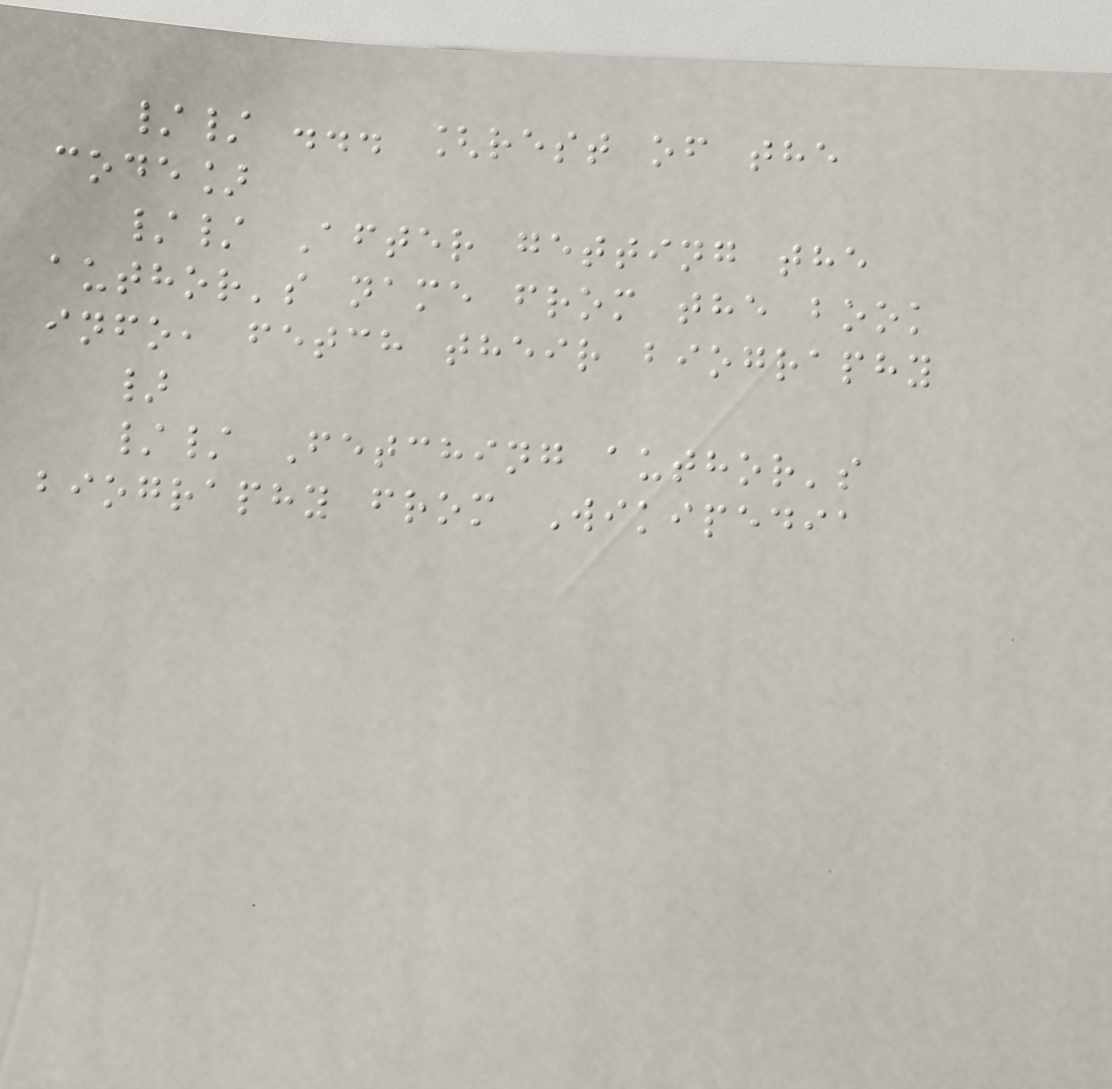// ... [rest of the
code]
// After getting the
author's name from the book
info, fetch their biography
}
// Fetching author's
biography from Wikipedia
